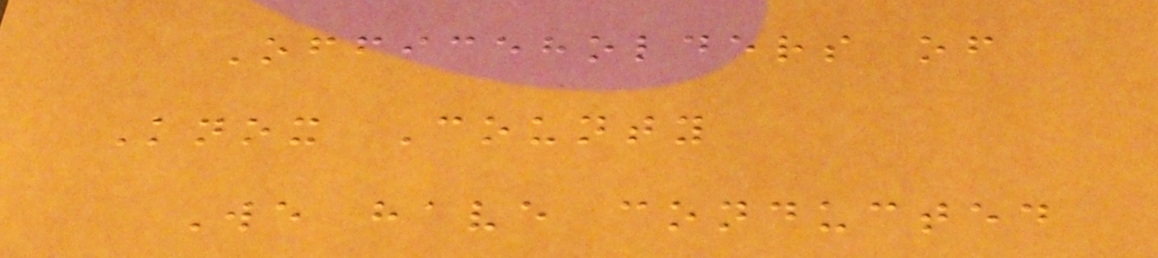Officeholders of
Knox County
We have conducted
